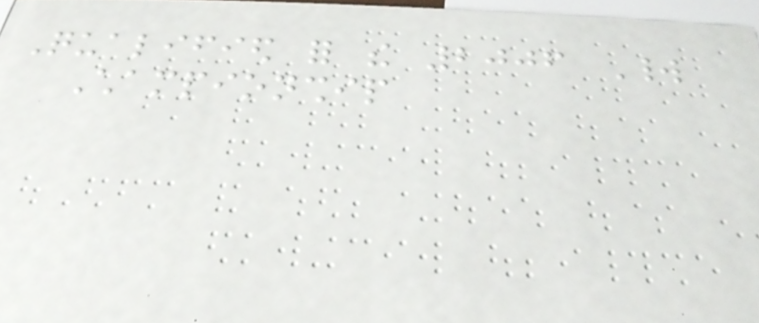Qualified for the 2006 World
Championship
